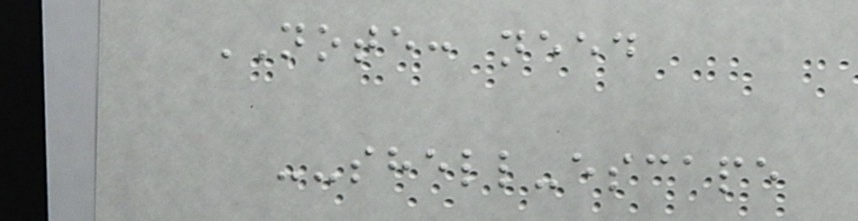NOTE: need
--shell-escape
